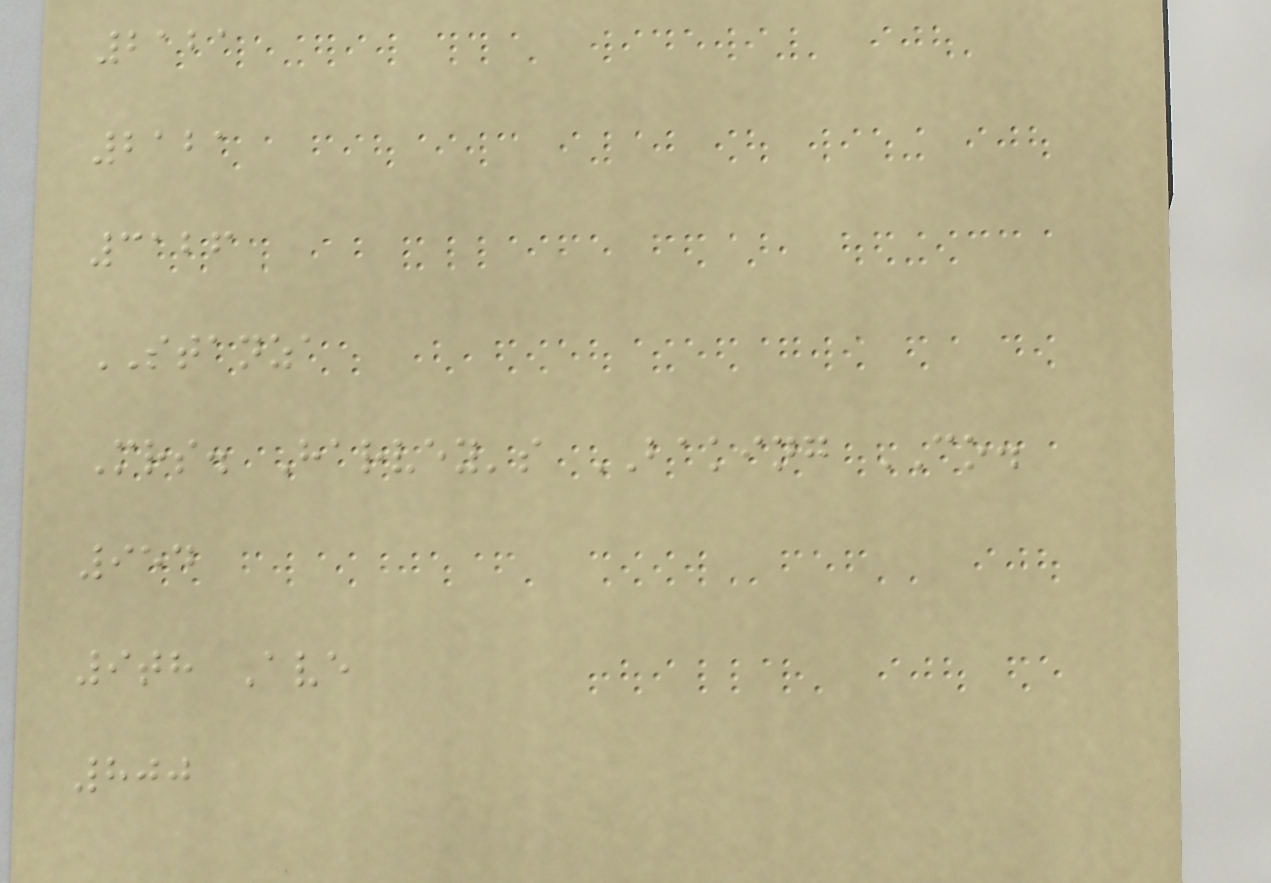2121
2121
3126
STANZA
Mrs. Harvey's BAKING CO.
954
9th Ave
800
